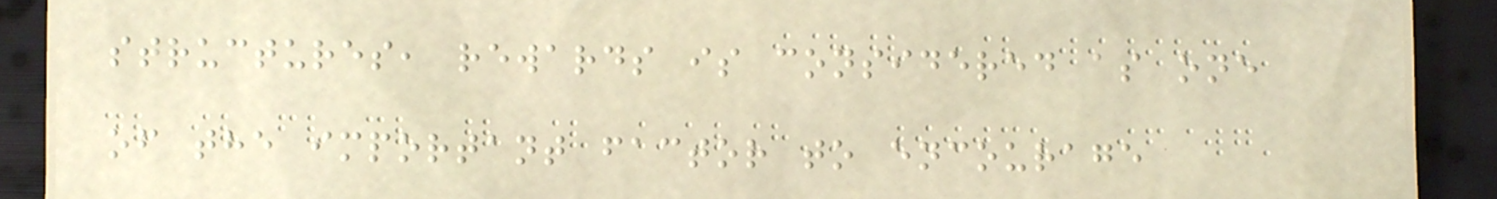structures, rewards is considered as one
of the important factor to encourage
